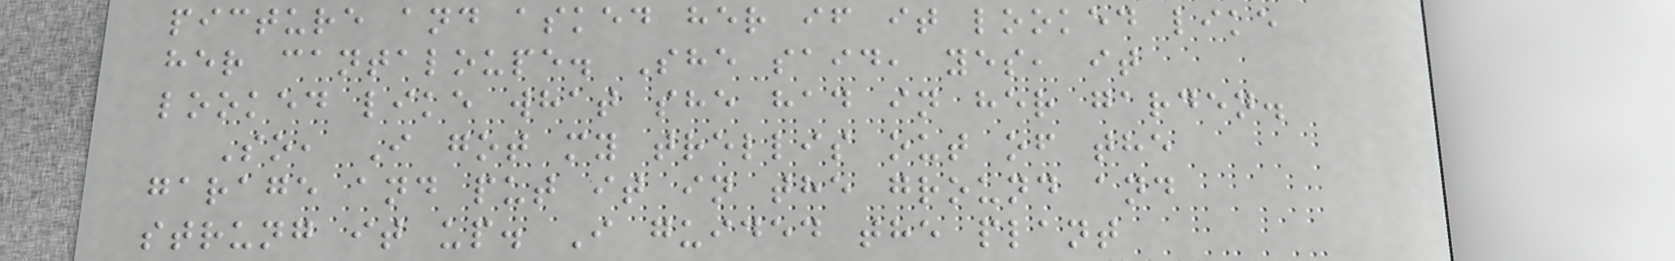picture and asked her if it looked like
her cantaloupe. She said, yes, it
looked like what she had in her garden.
So, I got my trellis out of the
garage and put it in the ground and
strung it up. I guided the plant
